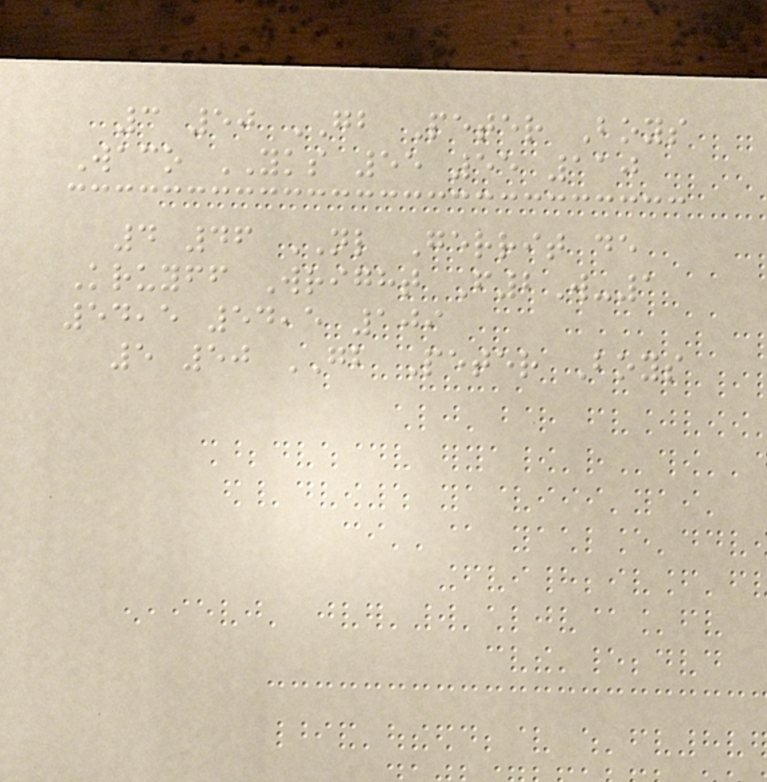3 50 GB Peter Boys
Waco YKS 55 55 110
4 46 NL Gerrit de
Kruyff Wright F2W-1
54,5 54,5 109
5 50 GB Peter Boys
